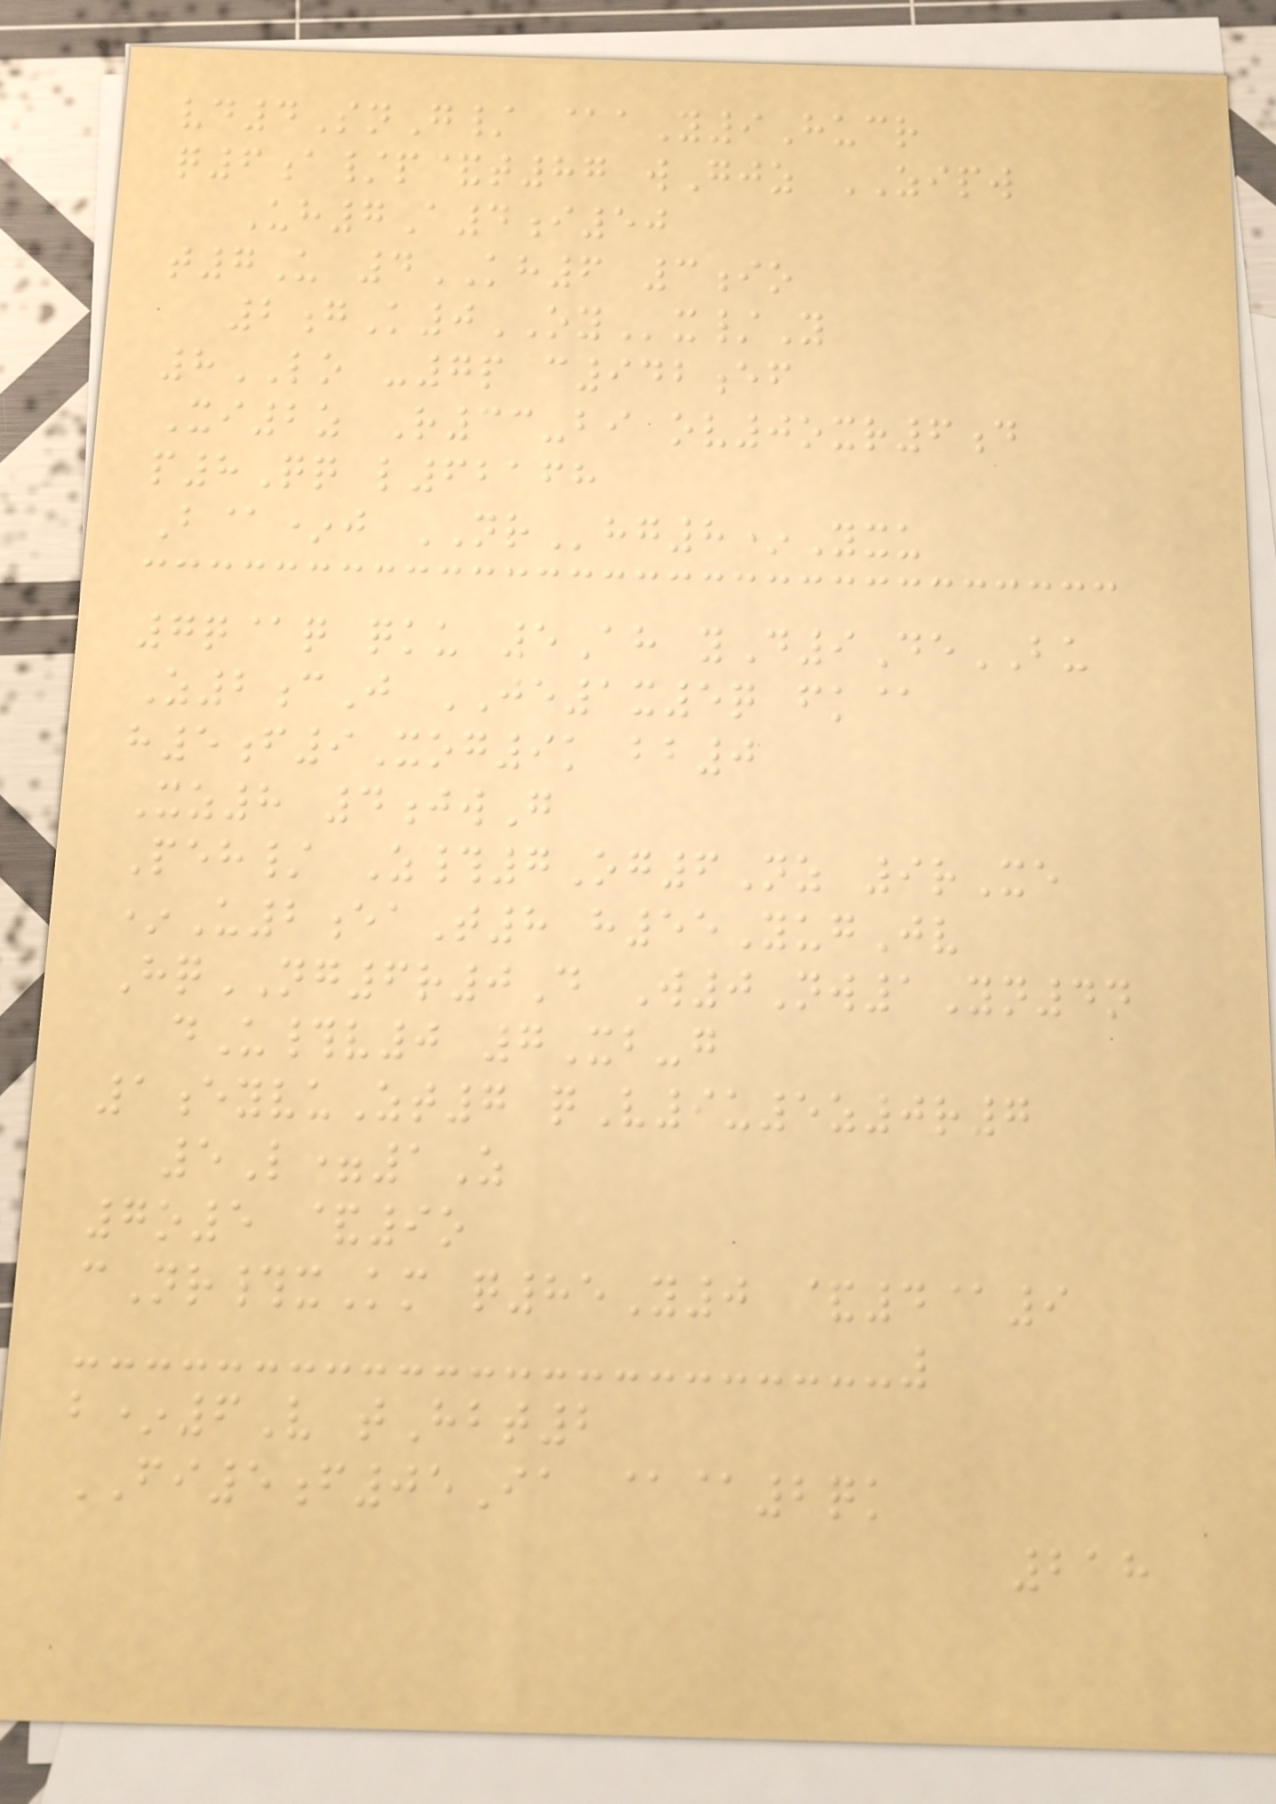vd4SnG/ @aY9Hucr
q6a/p&t87 wGjz ZIPW
Uh7A4i50
t7U 4KH6 3io
2gK0OYx/Y
8LO -7p c942ef
Xi2z R33-bi ov0oxr6d
p8Qq l62168
B@*j NRhg8*Yxu
7q@q qku 5Ah yD9DeBU
Z2cJ JE1x5q fk@
h5f9Xog9k bb0
Xz8 4jwG
Peh/ Z#7Og6Nz 9rXe
*U2eaT8 h55YugJv
HqNG6r0D W0Nw1Yn4n
dU#v0 7Xb-g
1eyvuZt7 qV9u5z0r7
5L=1Z
7o5 &9o
cNr#xKm q85Y0 &4@9
b*6V tHbt2
FI5f05Ia @@2qk
218
